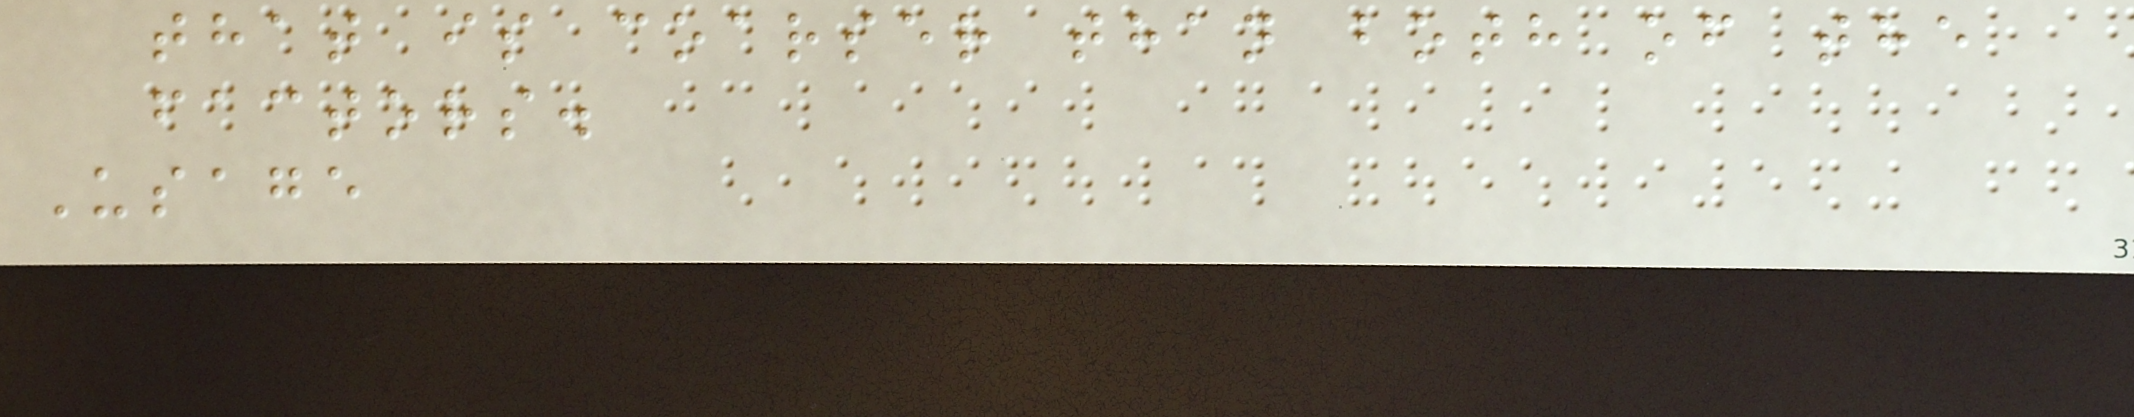that is coarser than both of the
factors.
Usage
